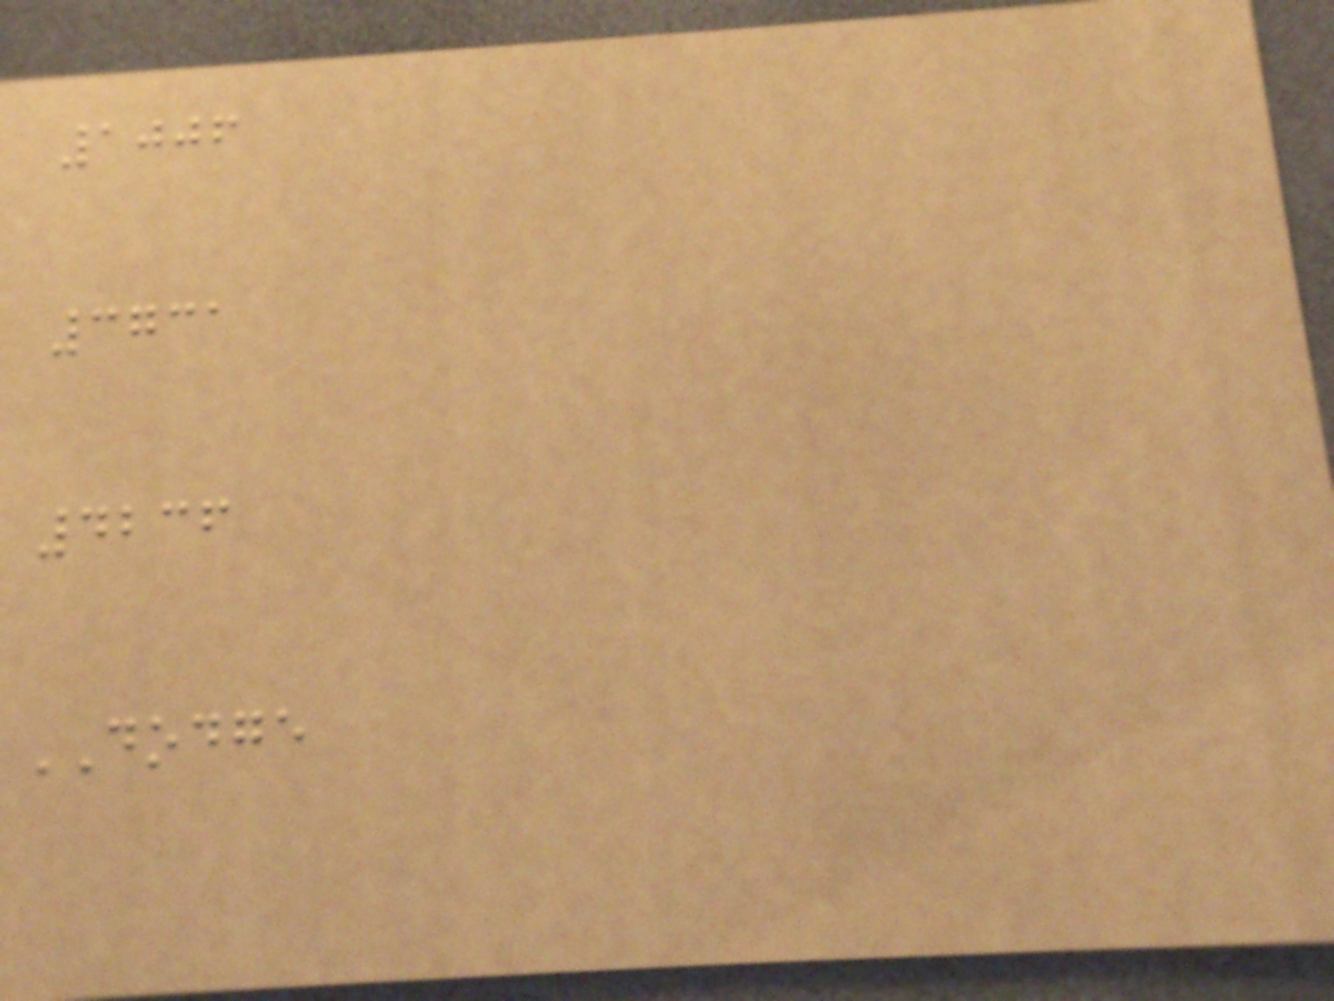1006
3731
4236
DODGE
